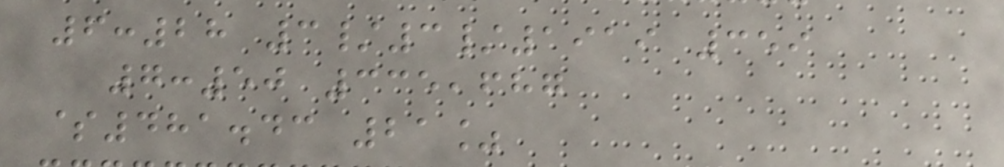6:28 3/3/1919 359
7:50 335,687
$481.43 21%
